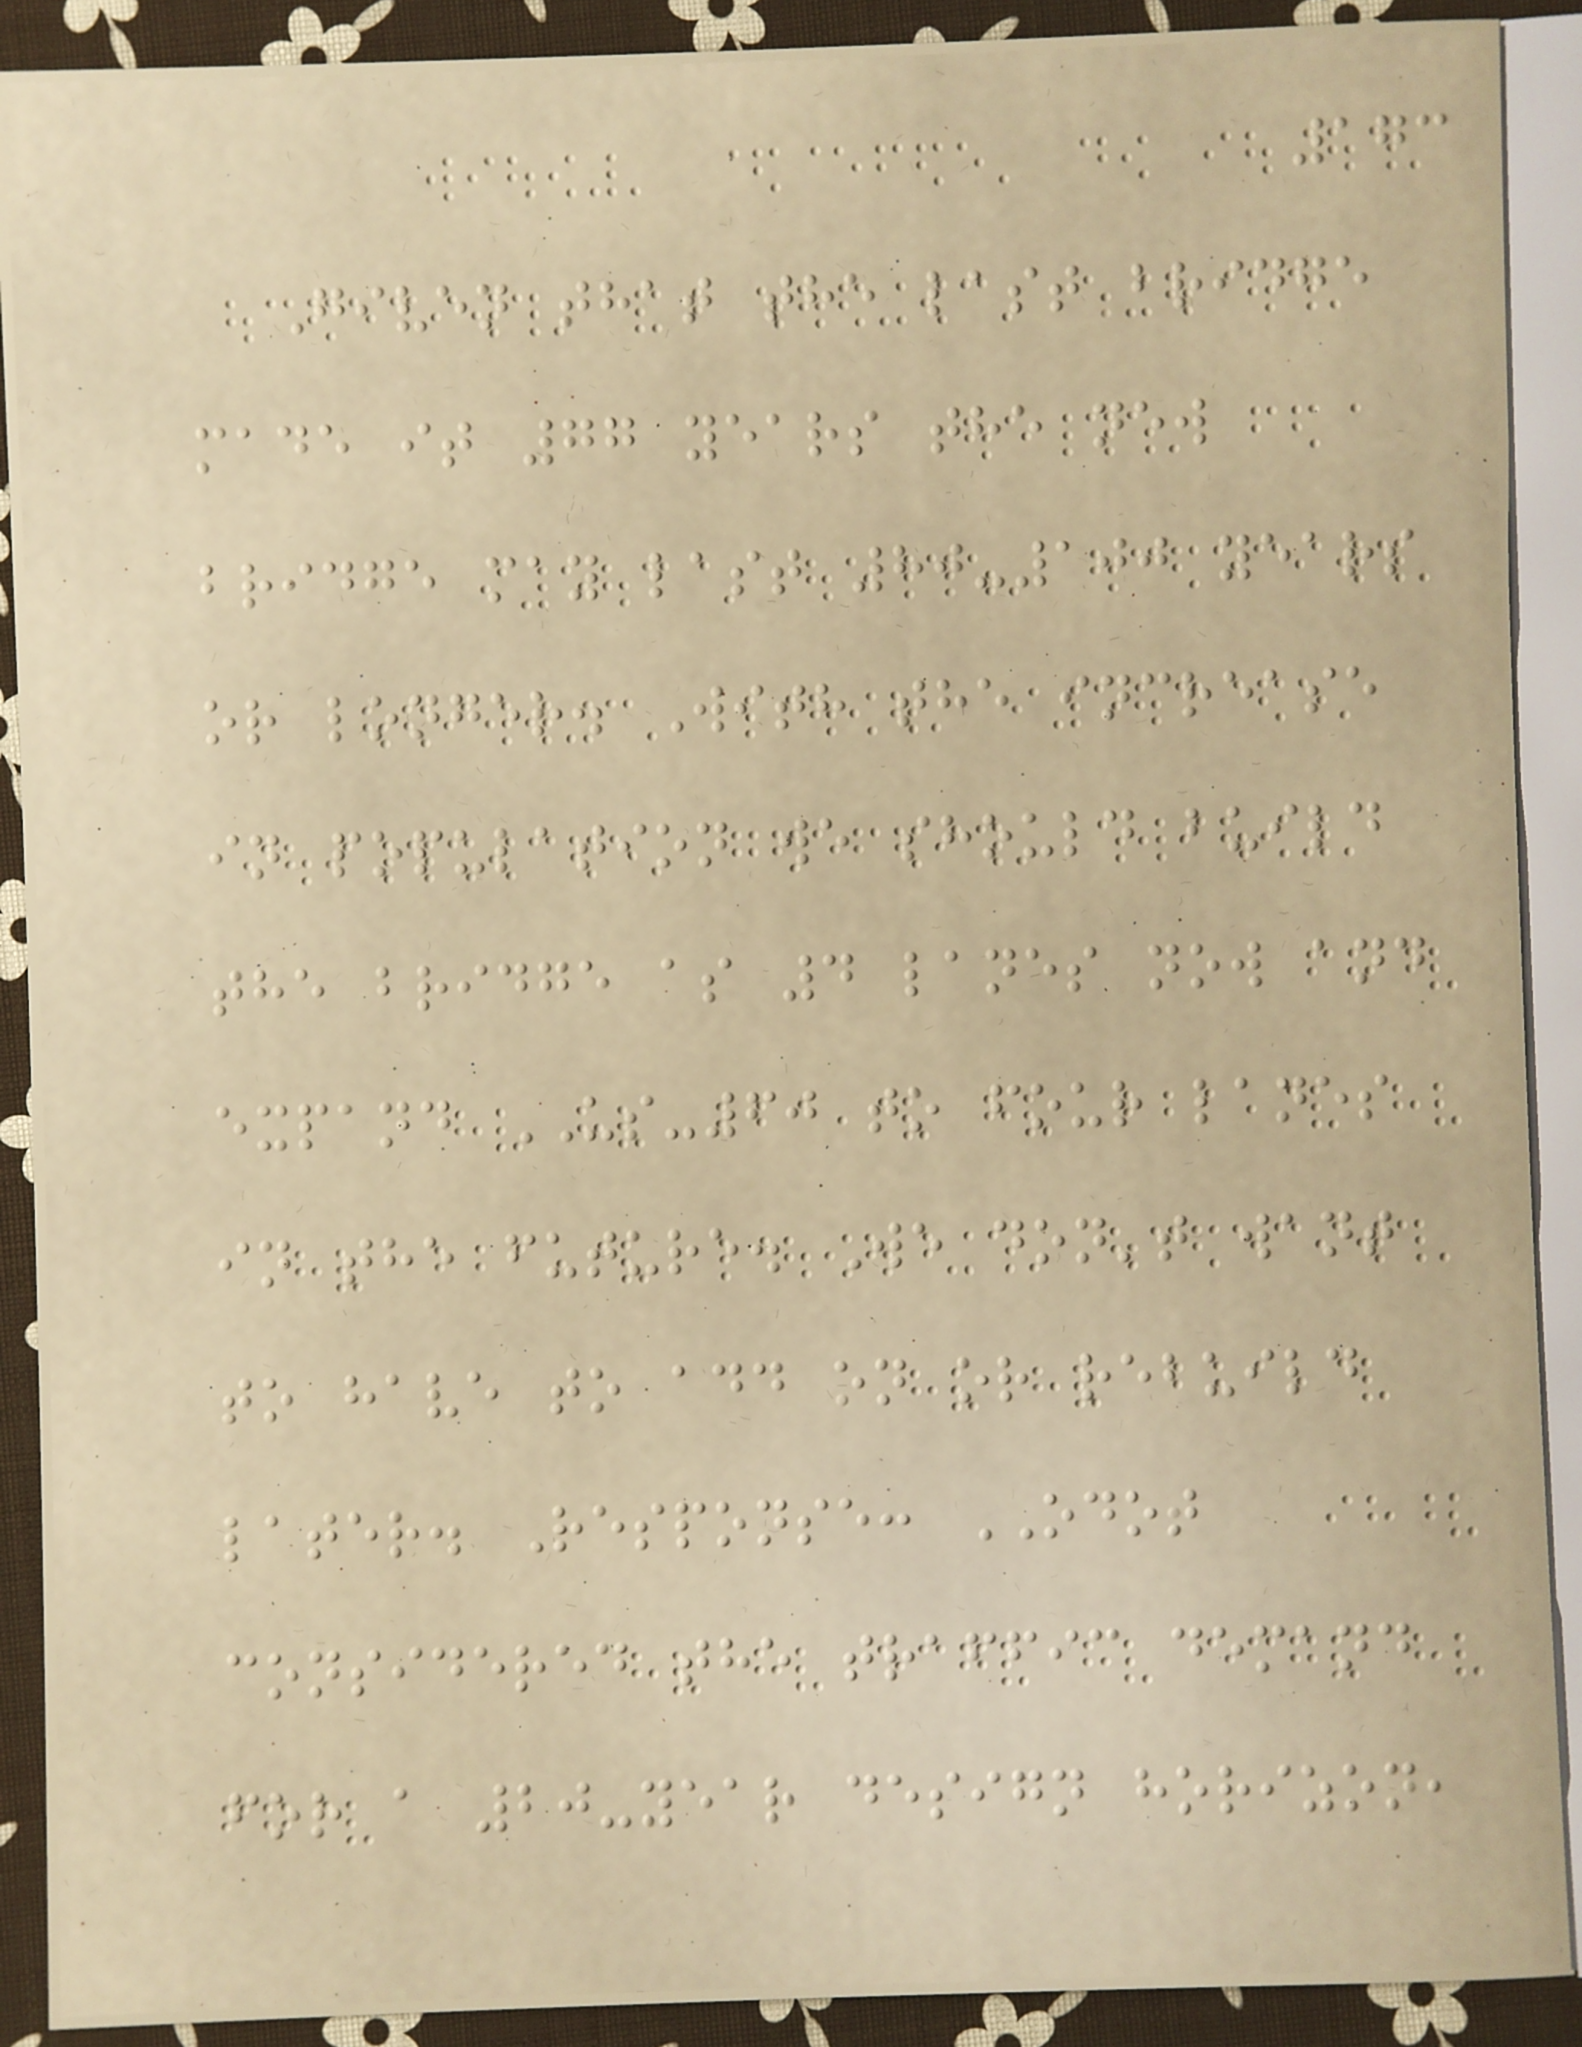173
Given that the last bridge
made it 77 years the new
bridge may last 80-100 years
or longer. With the increase
in population we should build
the bridge as 4 lanes now and
expand US-60 to four lanes
in the future. We don't want
to have to add on or rebuild
later. Response: ODOT
considered the traffic demand
for a 20-year design horizon,
